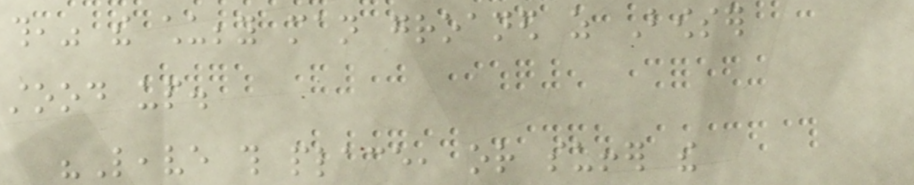this," the chubby man groaned as Bowser
stood up.
"Leave this place, or suffer the
